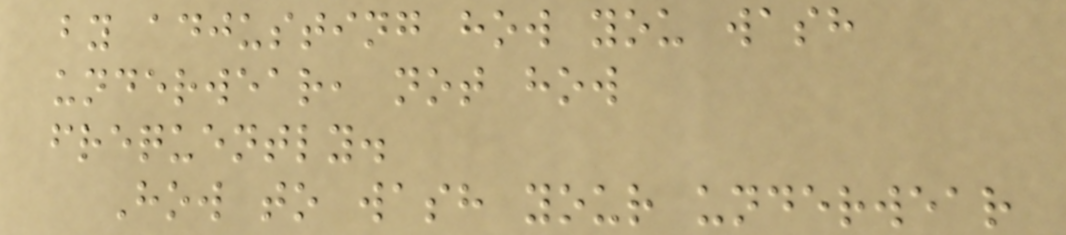by adjusting how you wash
underwear, not how
frequently.
How to wash your underwear
